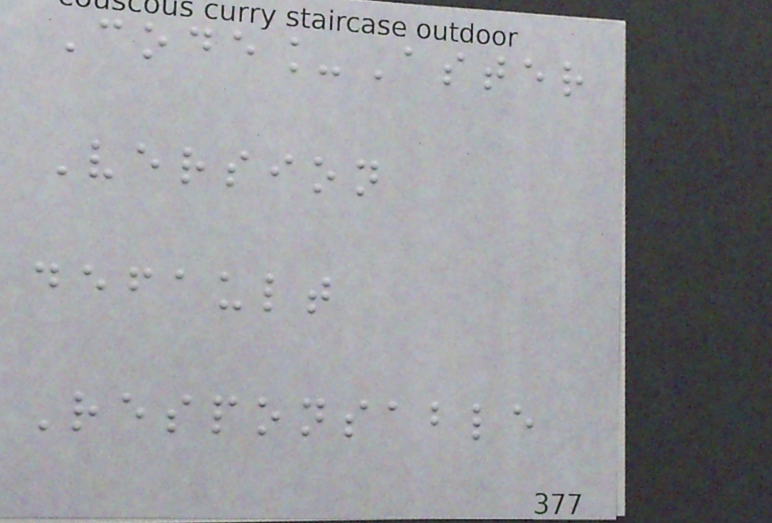Code_Aster
Version
default
Responsable
